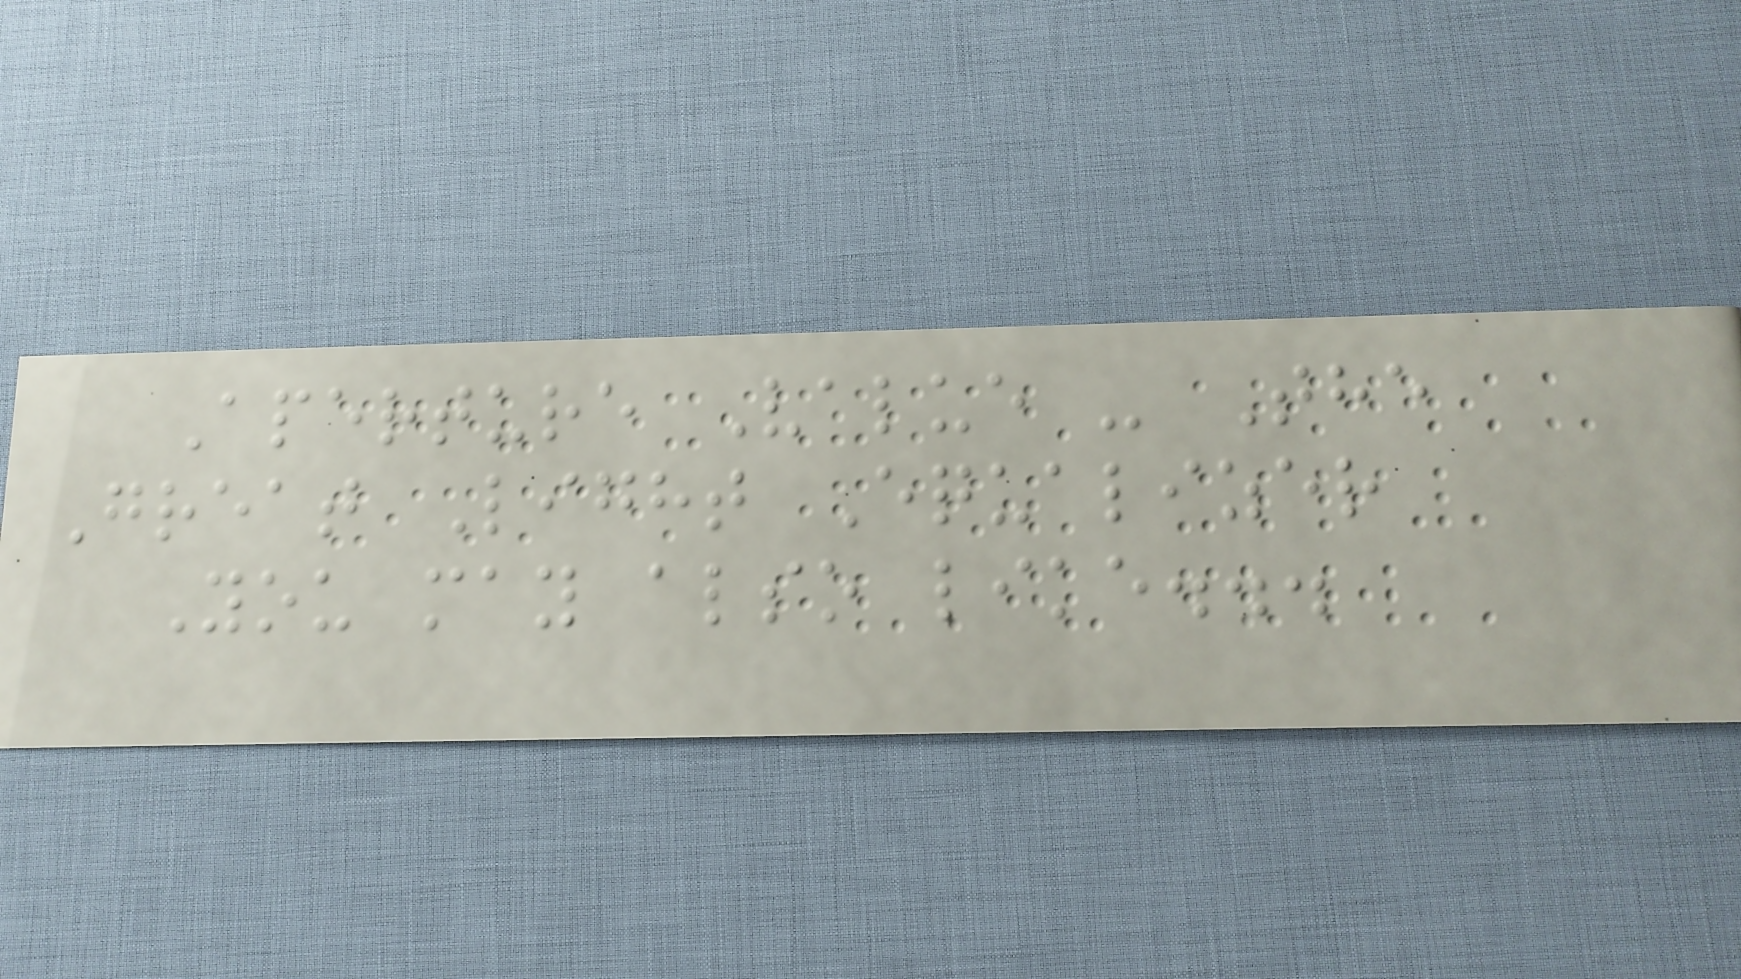Aperture Value - The
Great Light Equalizer
You may also like...
